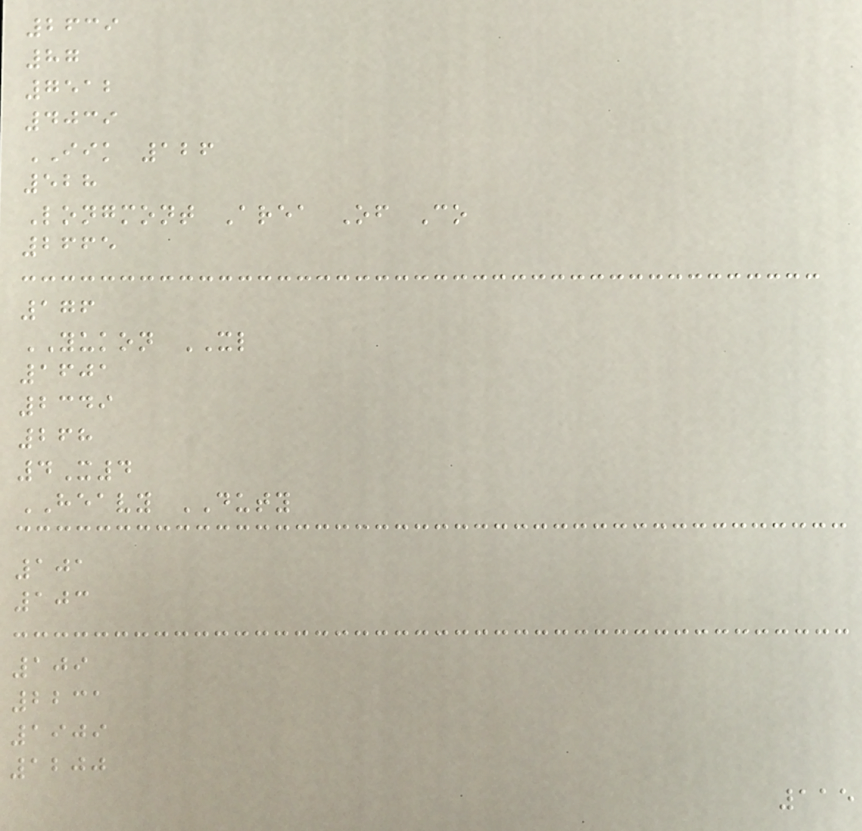2639
87
7512
4039
IIK 126
528
Longmont Area Of Co
2665
176
YUKON XL
1601
2349
268
4X4
HEAVY DUTY
101
103
109
2231
1909
1200
115
